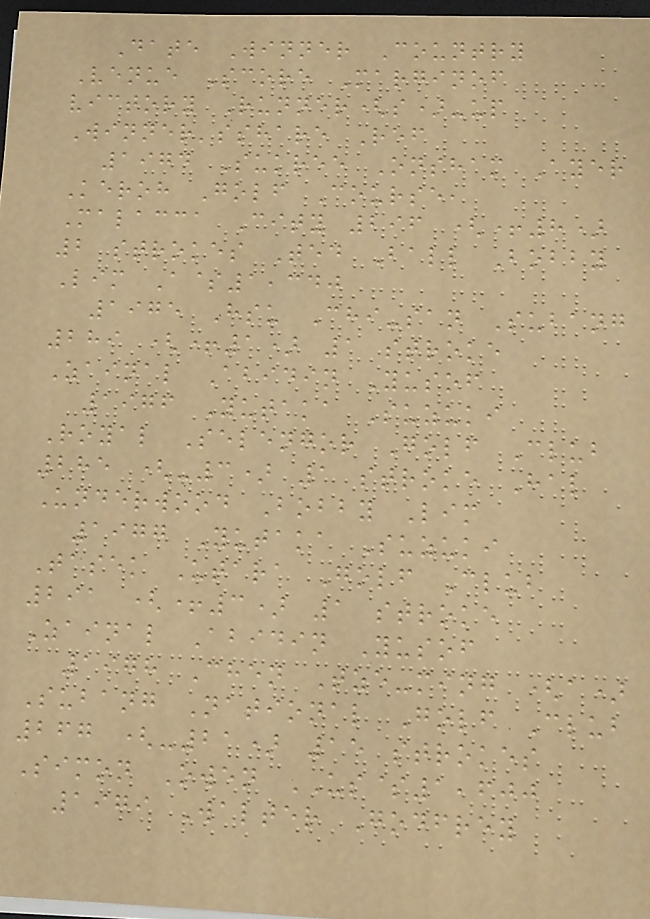Date Winner Country
Venue Score Marginof
victory Runner(s)-up
Winner'sshare Ref
1974 Sukree Onsham Ayer
Keroh Golf Course,
Malacca City 296 (+8)
2 strokes Ted Ball Bobby
Lim A$1,340
1975 Hsu Chi-san Subang
289 (+1) 1 stroke
Zainal Abidin Yusof
1976 Yutaka Suzuki
Royal Selengor Golf Club
285 (-3) 1 stroke Hal
Underwood Bobby Lim
1977 Yutaka Suzuki
Tasek Utara Golf Club
291 (+3) 1 stroke
Zainal Abidin Yusof
1978 Chen Tze-ming (a)
Subang National Golf Club
267 (-21) 15 strokes
Simon Owen US$1,600
1979 Walter Godfrey
